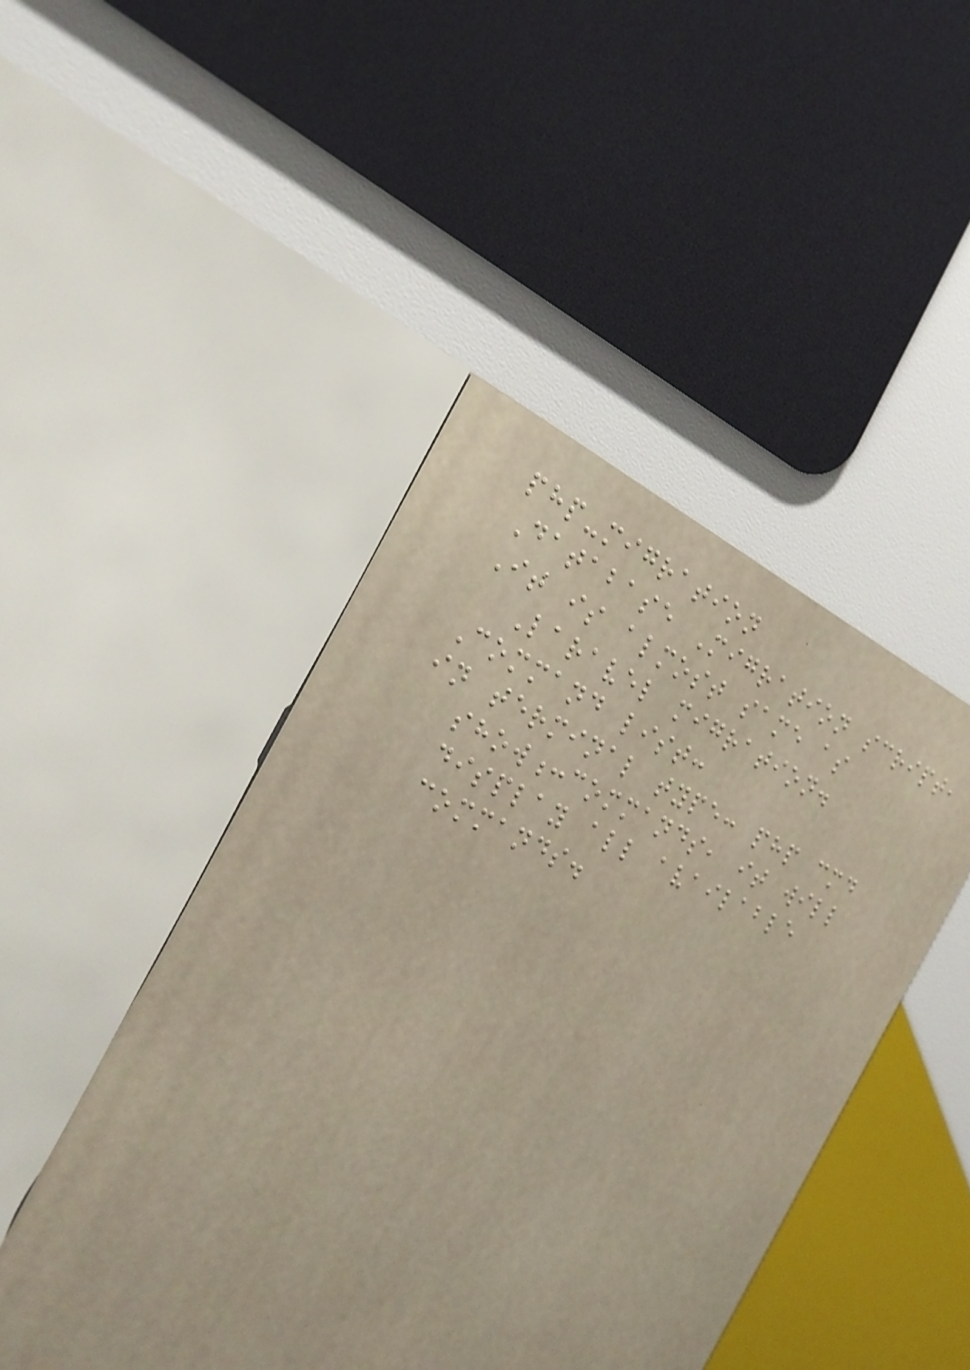php-migration
Database Migration script,
It is almost same as
Laravel migration.
Command list:
in terminal type: php cmd
show:commands, it will
display all available
commands.
